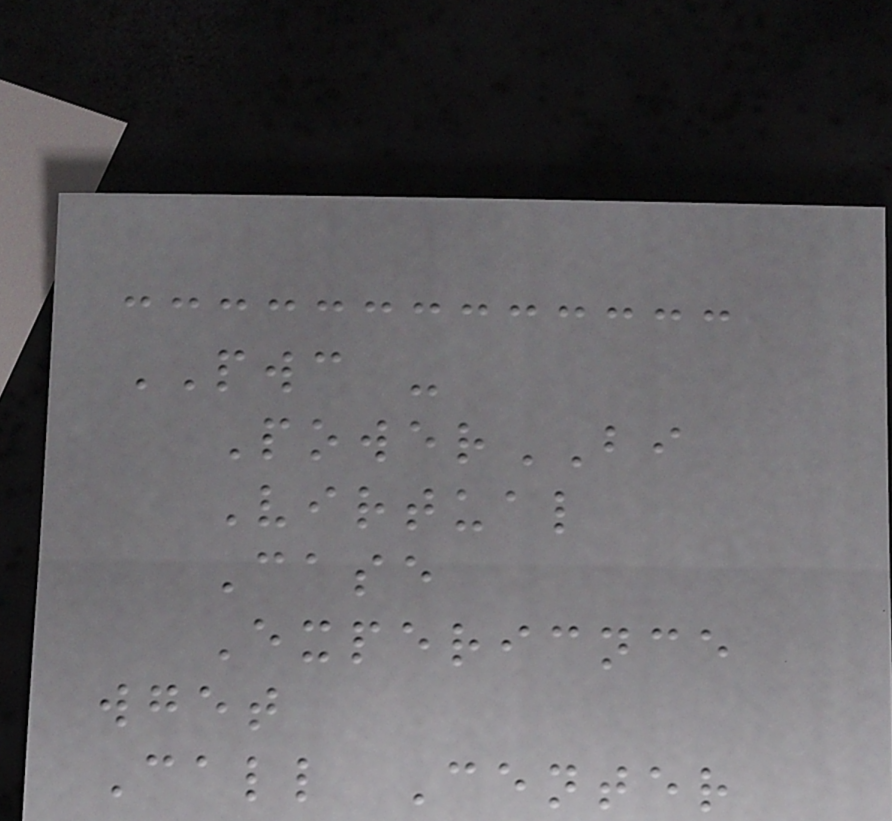PWC -
PowerBI
Virtual
Case
Expericnce
wget
Call Center
